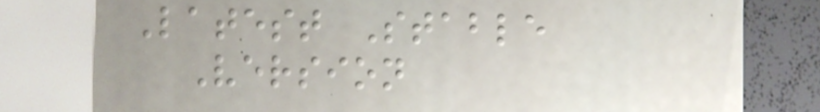Latest Stable
Version
